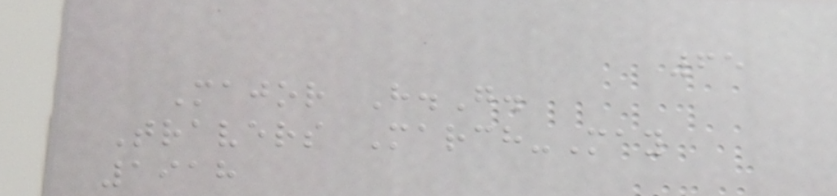65
Major H.G.
Travers March-May
1918
